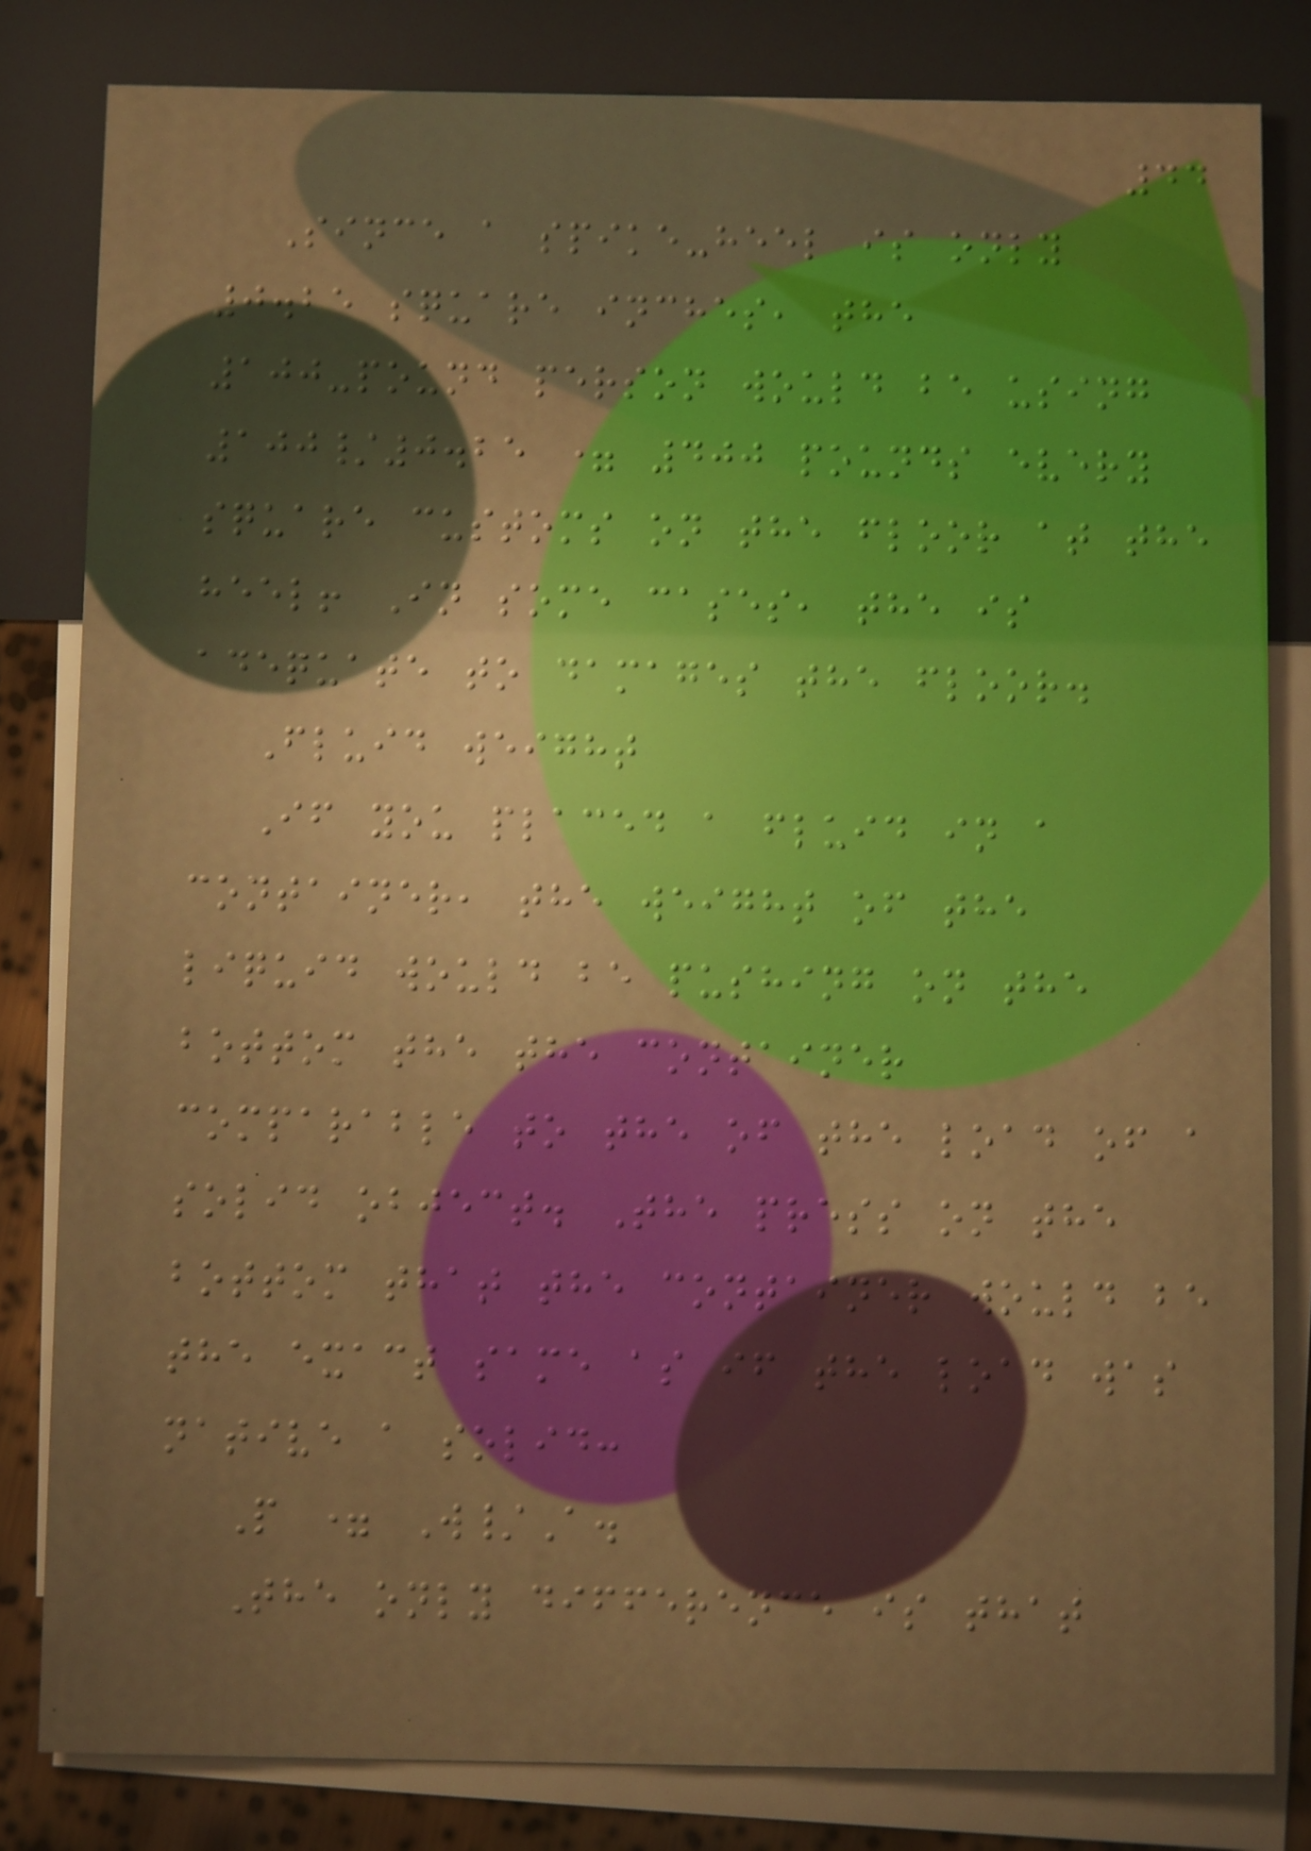44
Since a spike-heel is only
0.25 square inches, the
100-pound person would be using
100/0.25 = 400 pounds every
square customs on the floor at the
heel! In some cases, the is
adequate to damages the floor.
Fluid weight
If you placed a fluid in a
container, the weight of the
liquid would be pushing on the
bottom the the container
comparable to the of the load of a
solid object. The press on the
bottom that the container would be
the exact same as if the load was
native a solid:
P = W/A.
The only difference is that
